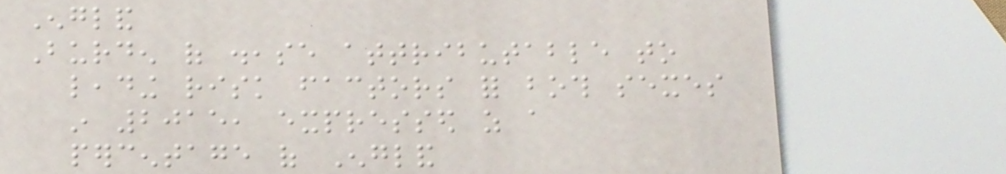England
Burden of disease attributable to
leading risk factors for both sexes
in 2015, expressed as a
percentage of England
